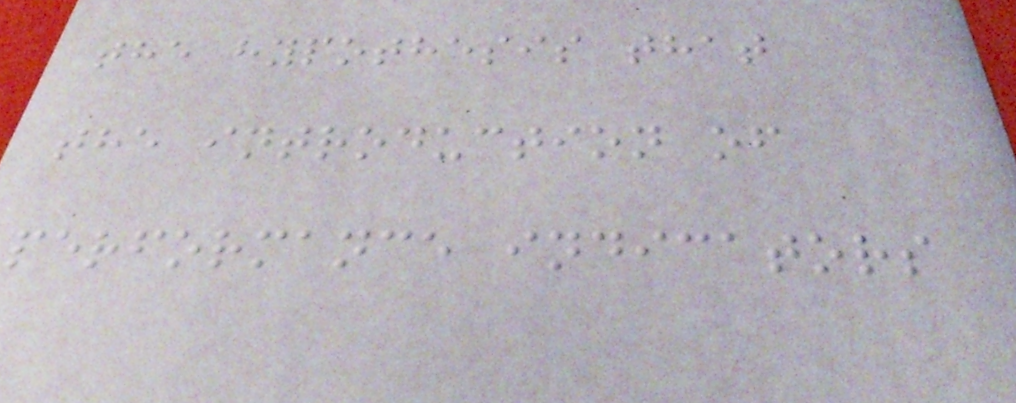the hypothesis that
the introduction of
performance indicators
